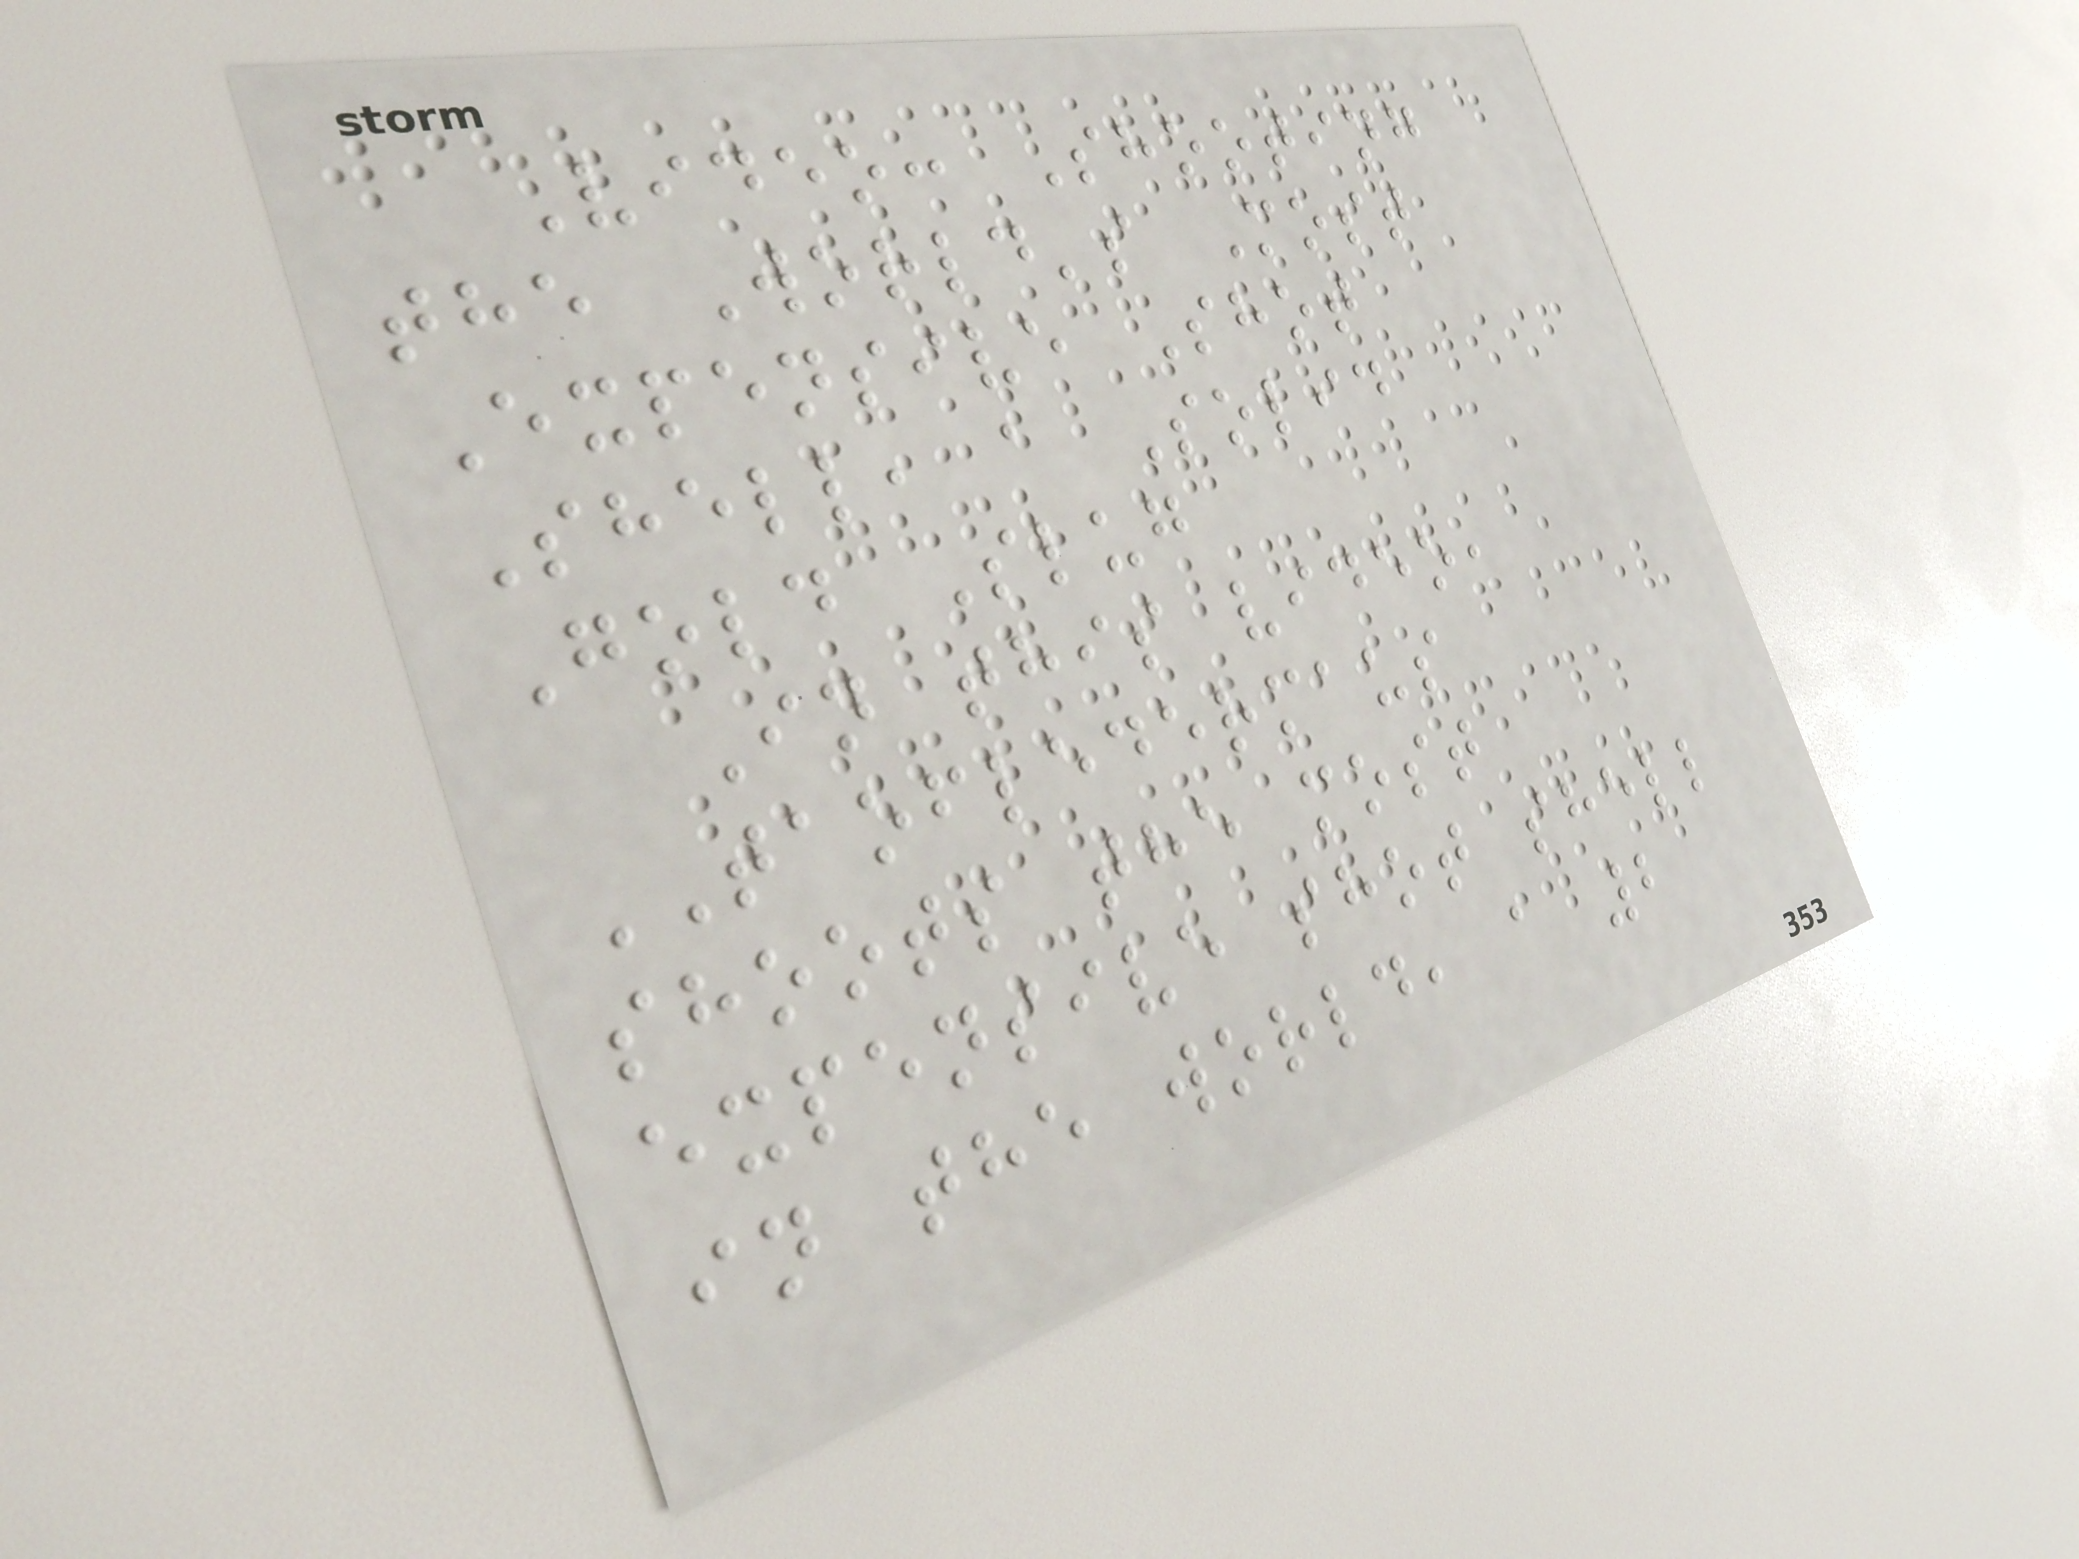Video: Shooting
the World's Most
Expensive Shot
Shell, a Solid
Gold Slug
In this video,
TAOFLEDERMAUS
shoots the most
expensive shot shell
in the world, a 2
